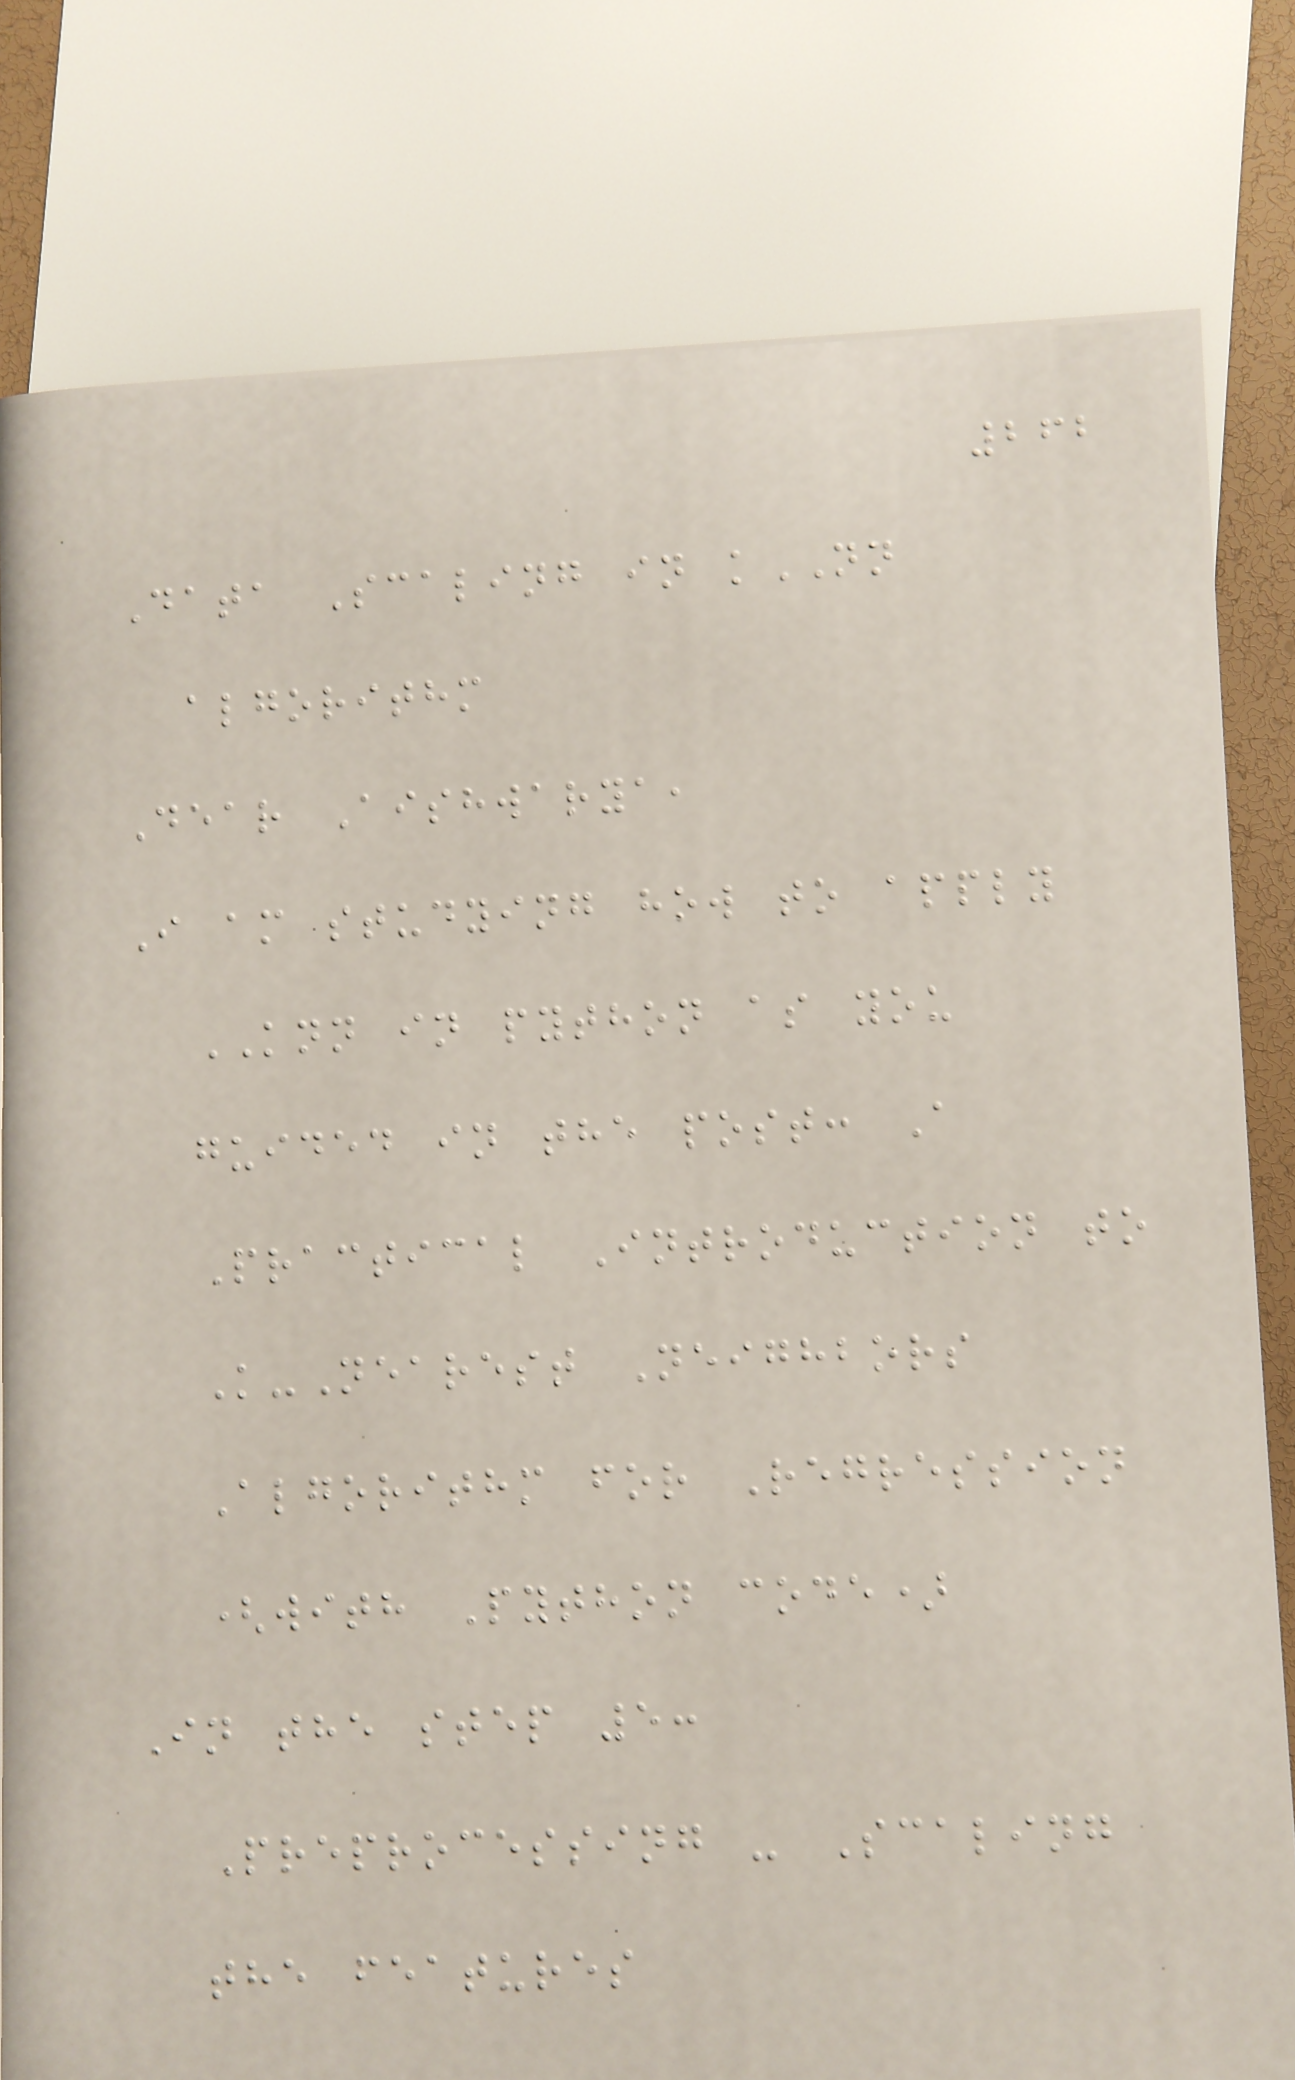262
Data Scaling in kNN
algorithm
Dear Aishwarya,
I am studying how to apply
KNN in python as you
guided in the post: A
Practical Introduction to
K-Nearest Neighbors
Algorithm for Regression
(with Python code)
In the step 5:
Preprocessing - Scaling
the features
